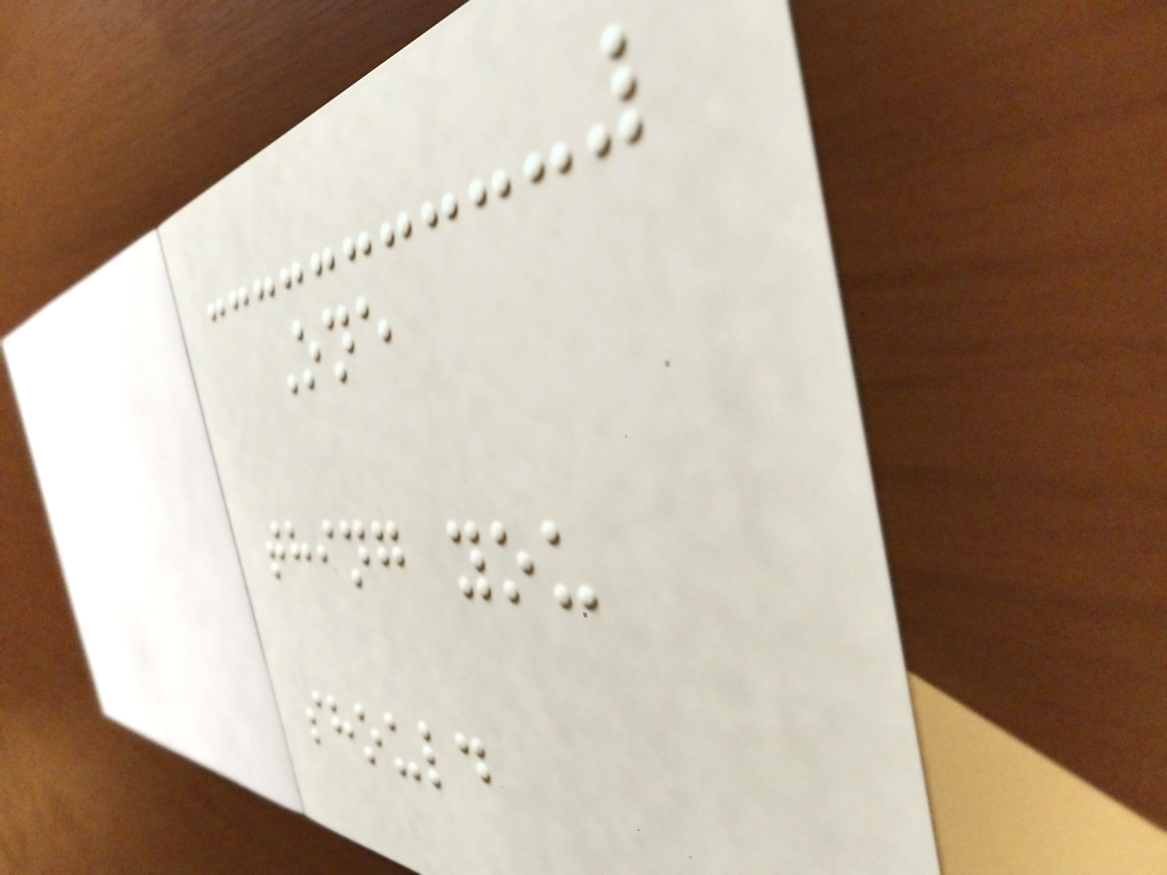One
thing you
should
